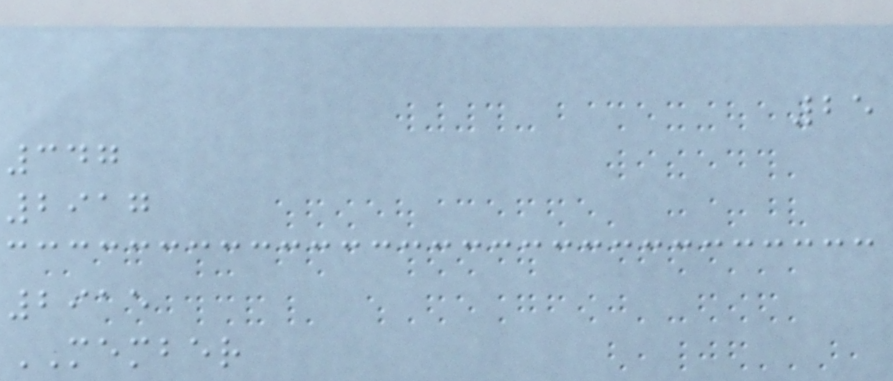25
347
2917
2915
MEMBER
